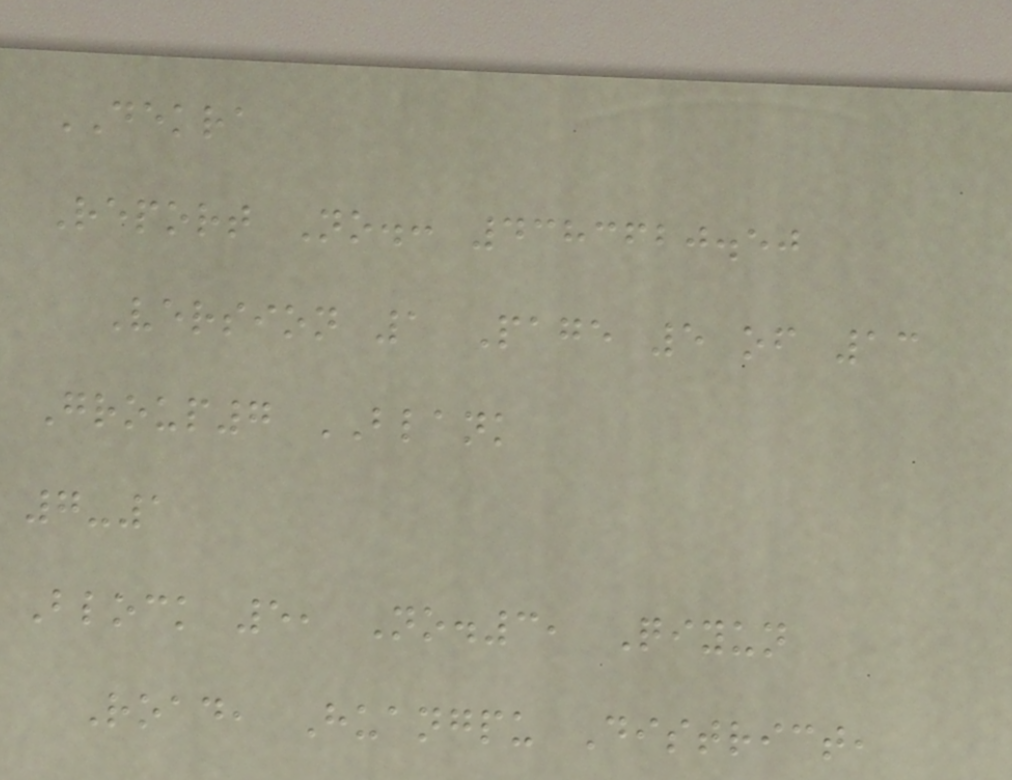DEKRA
Report No.: 4383620.50
Version 1 Page 5 of 13
Group7 BLANK
7-1
Block 5, No.3, Qiyun
Road, Huangpu District,
